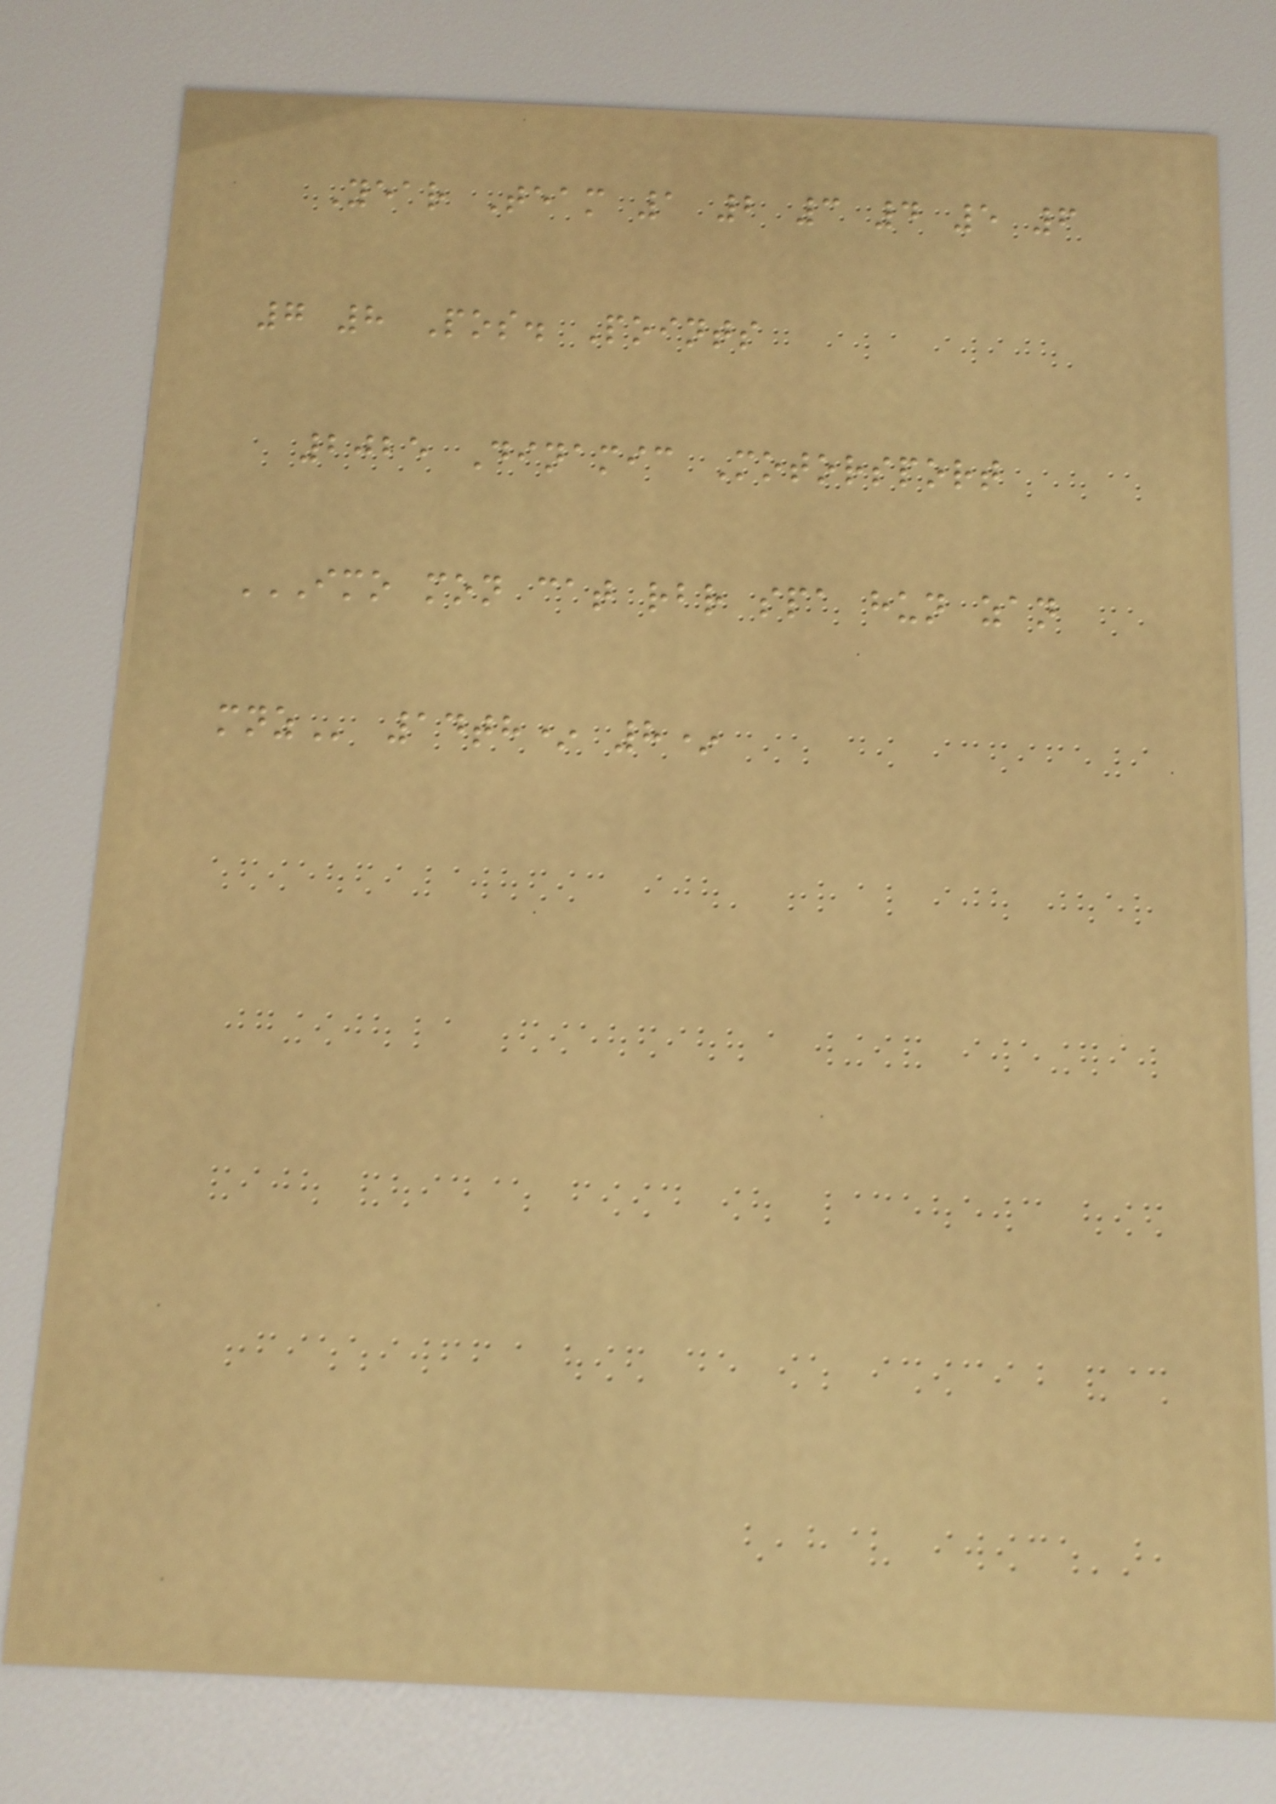Year Team 1 2 3 4 5 6
7 8 Pos. Points
2025 Dinamic Motorsport
IMO MON CAT RBR SPA HUN ZAN
MNZ 14th* 8*
